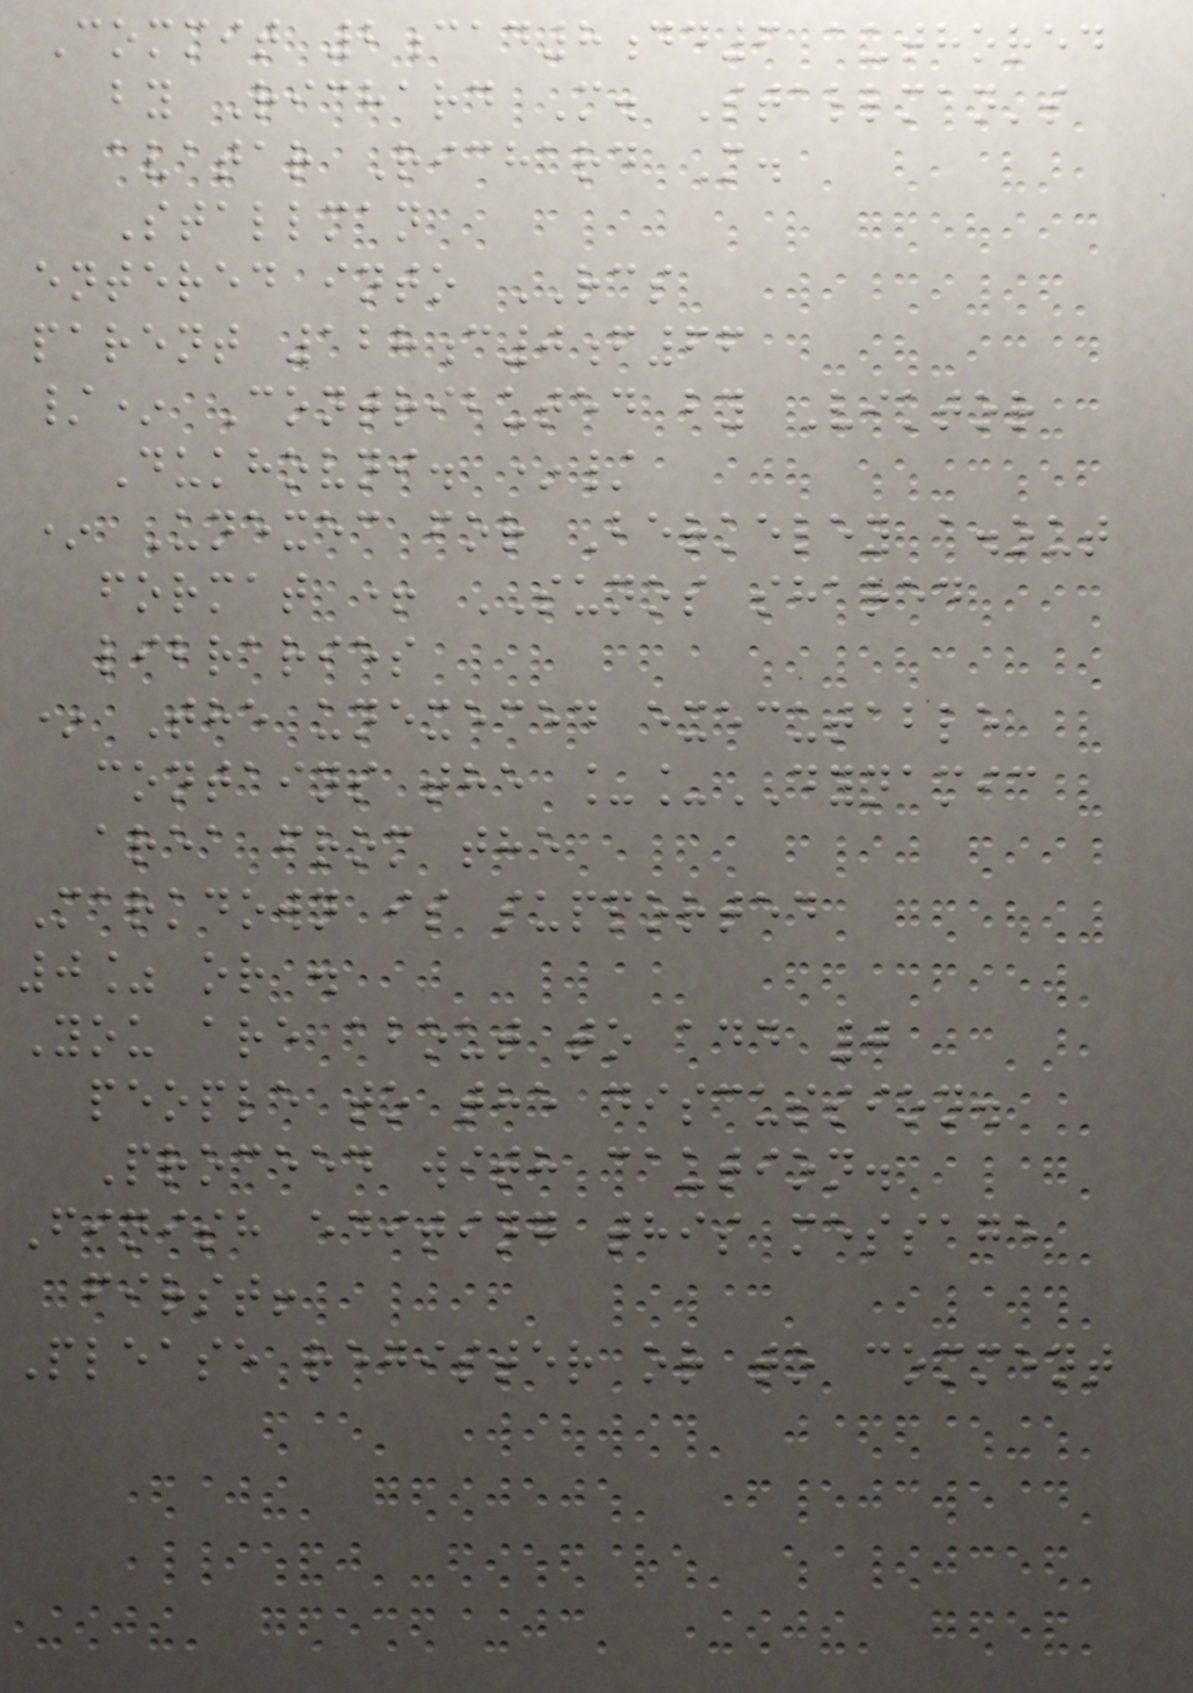Commit 2cad8dd6 authored
by Richard M. Stallman's
avatar Richard M.
Stallman
entered into RCS
parent 128c0f66
/* Contributed by Viktor
Dukhovni. */
* Unexec for Berkeley a.out
format + SUNOS shared
libraries
* The unexeced executable
contains the __DYNAMIC
area from the
Markdown is supported
0% or .
You are about to add 0
people to the discussion.
Proceed with caution.
Finish editing this message
first!
Please register or to comment
